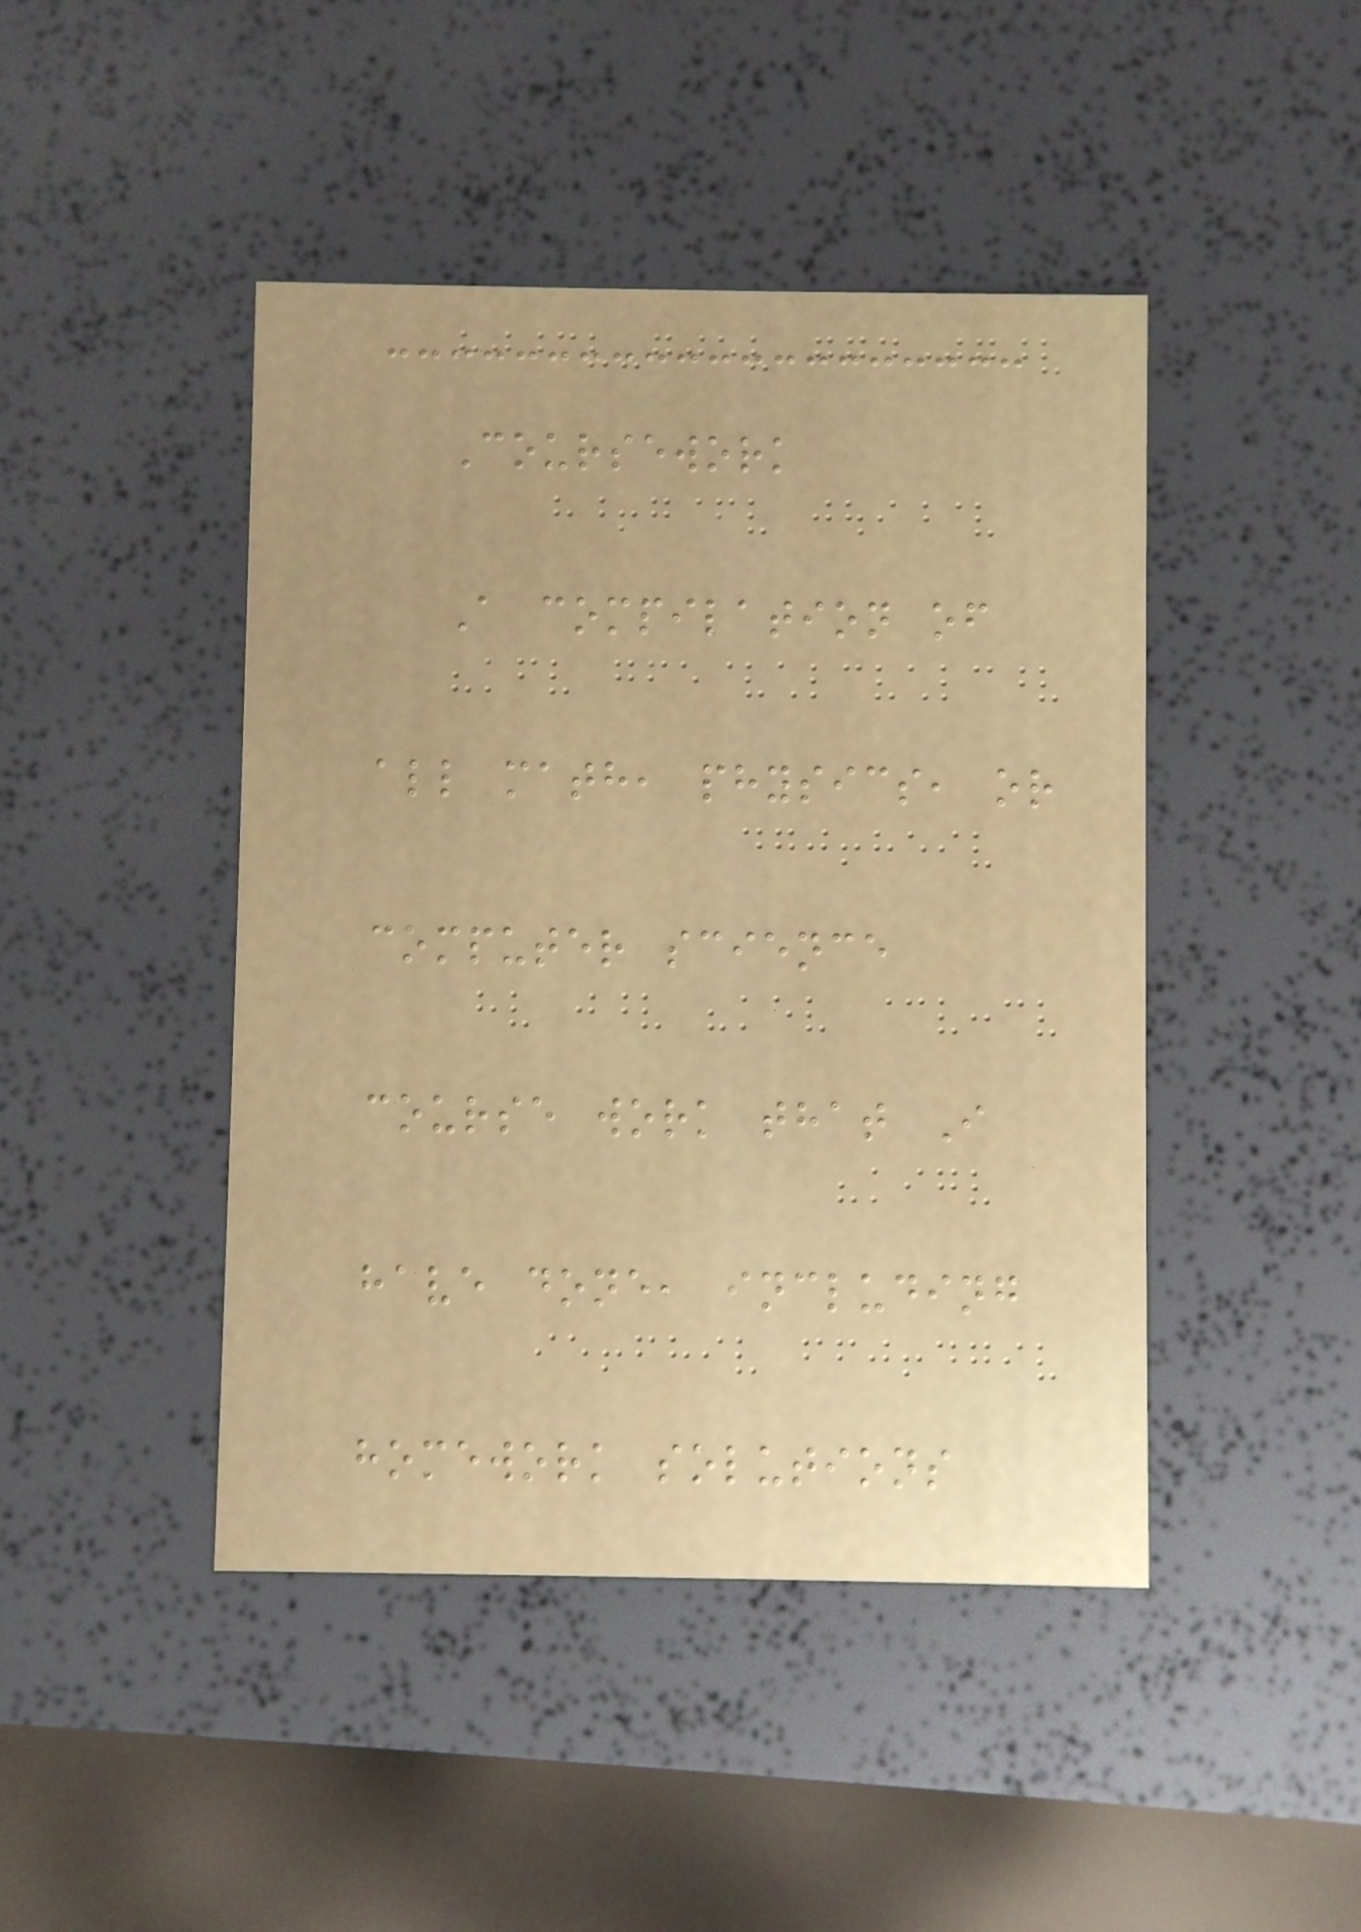Coursework
A compilation of
all math, physics, or
computer science
course work that I
have done, including
homework solutions
